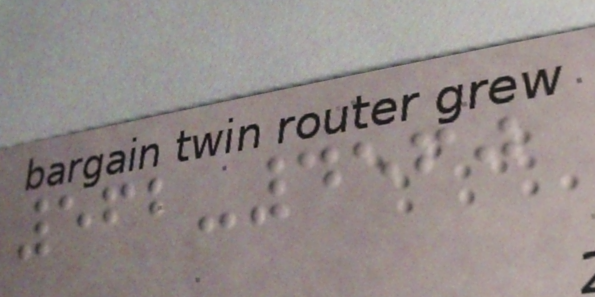562-4560
